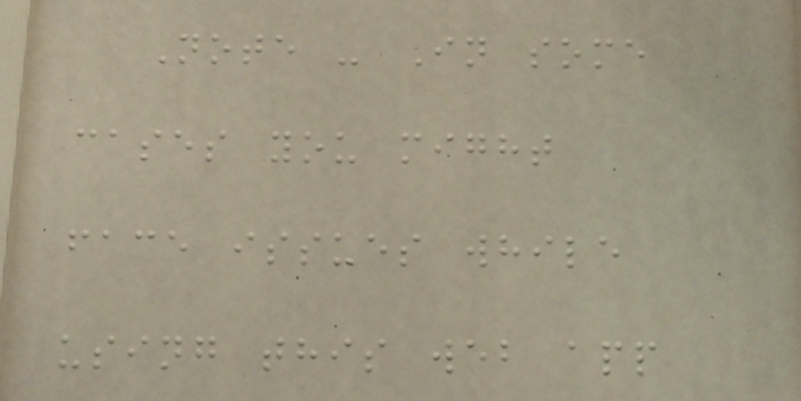Note - In some
cases you might
face issues while
using this web app
